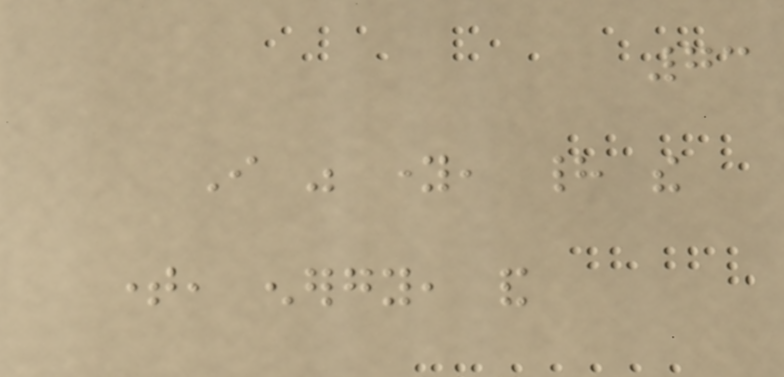73
I was young, had the
time, energy, and
